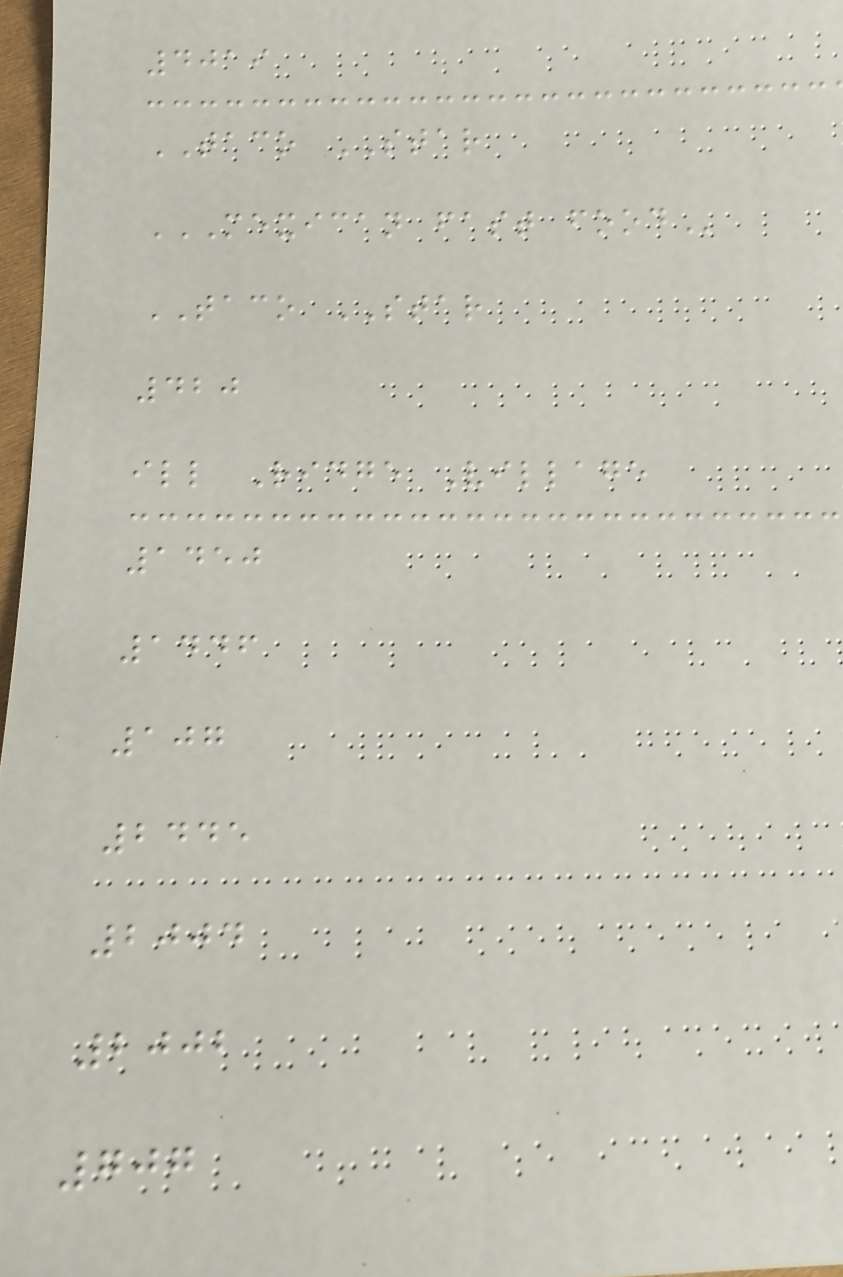4019
TACO STAR
MEXICAN FAST FOOD
TACO STAR
420
ill Ridge Village
1450
1446
107
2445
2004
2002
707
